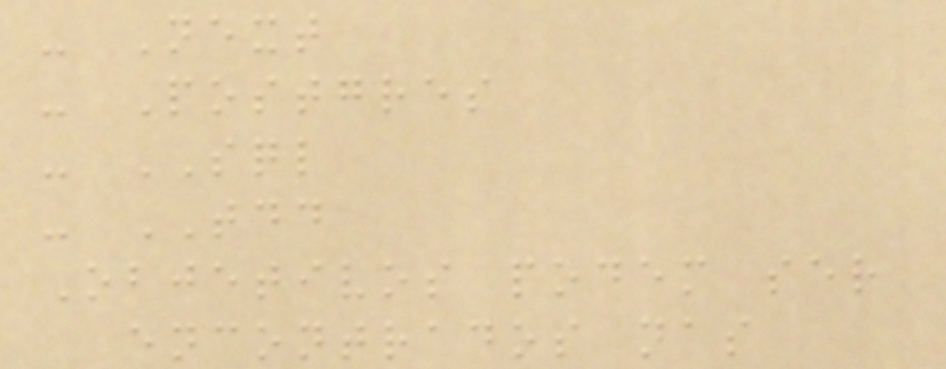- Next
- Postgres
- SQL
- TDD
Objetivos podem ser
encontrados nas
